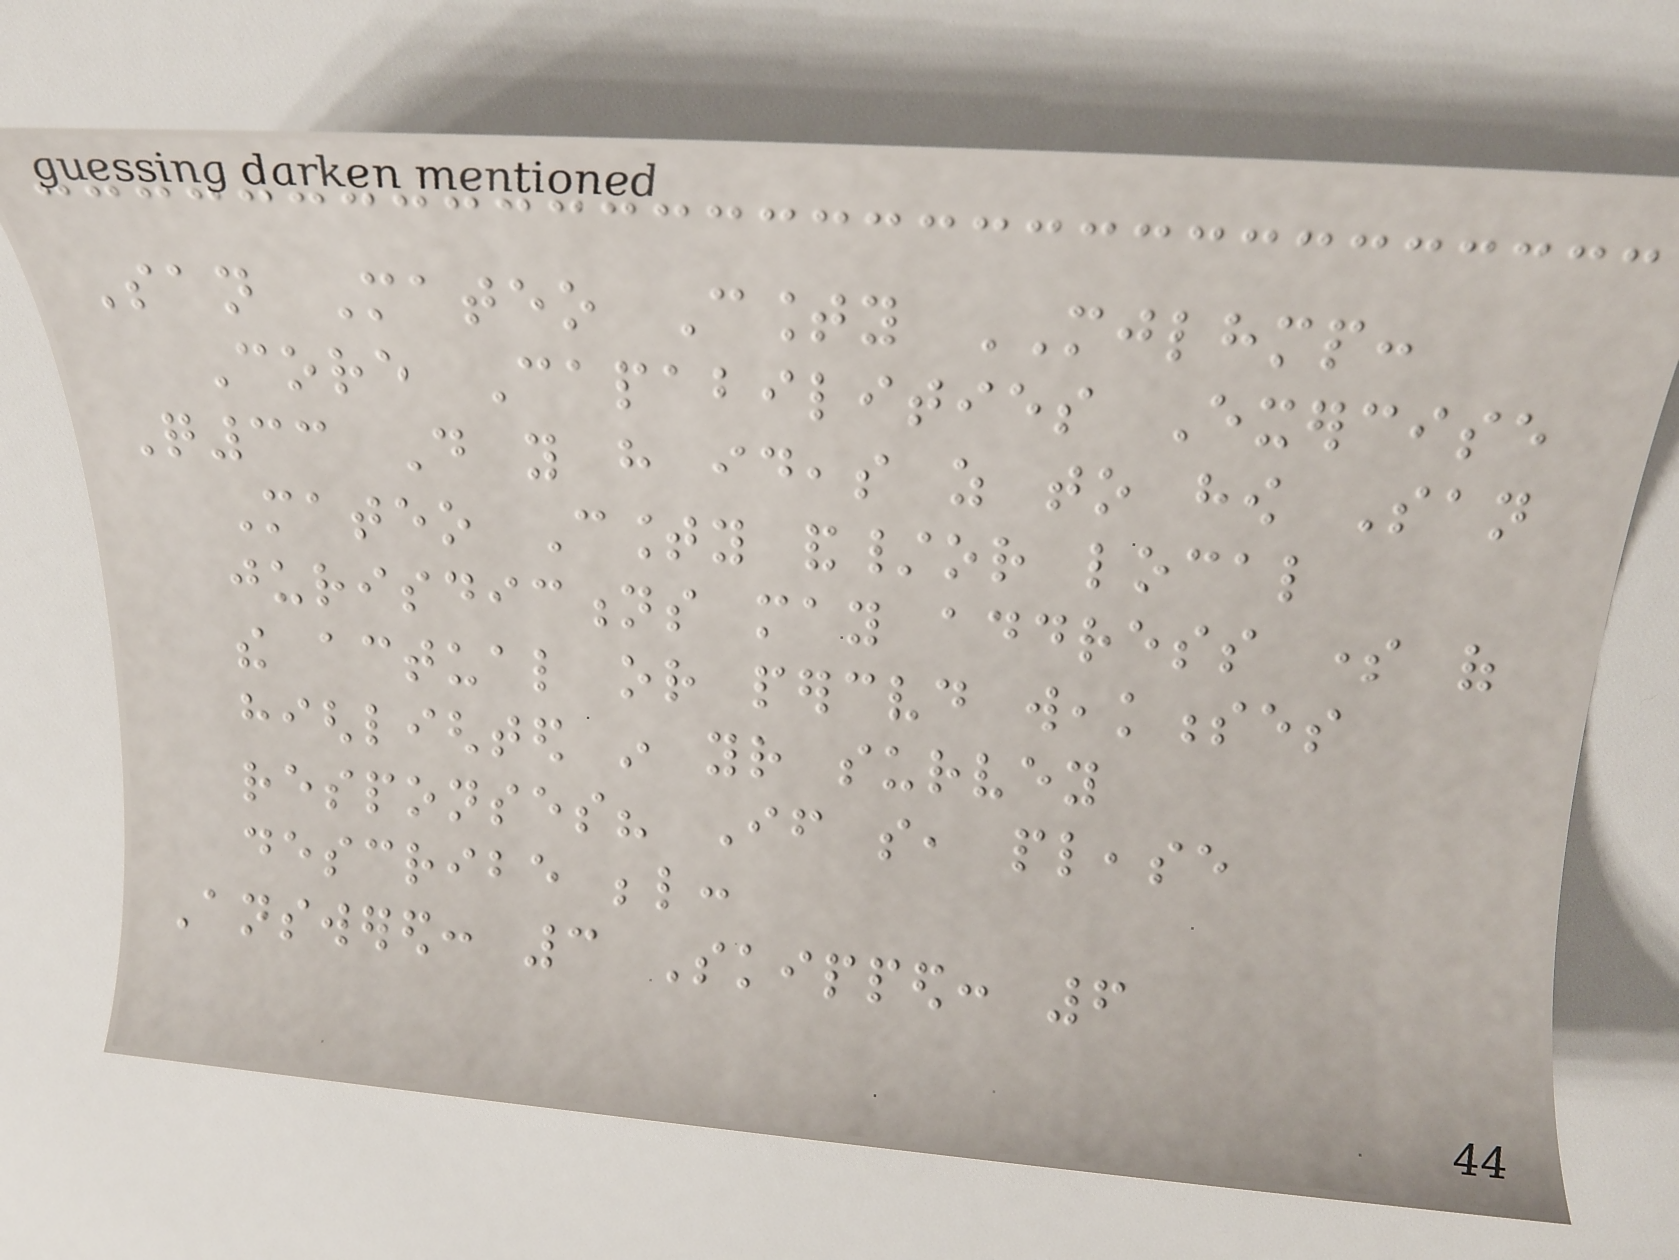San Mateo County MJLHMP:
Core Capabilities Exercise
Q33 Do you have ideas as to how San
Mateo County and/or local
jurisdictions may address some of
the actual or perceived weaknesses
highlighted in your survey
responses? If so, please
describe below:
Answered: 3 Skipped: 6
